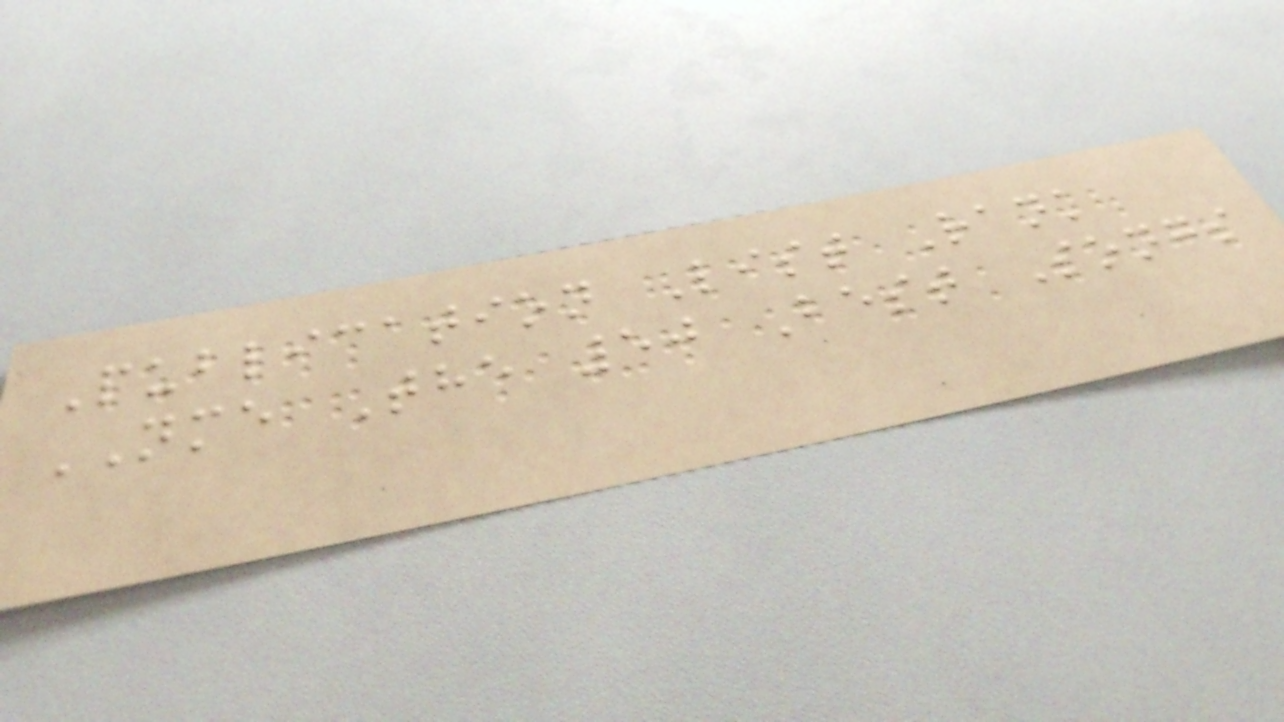Publication List Rank
NME The 50 Best Songs
